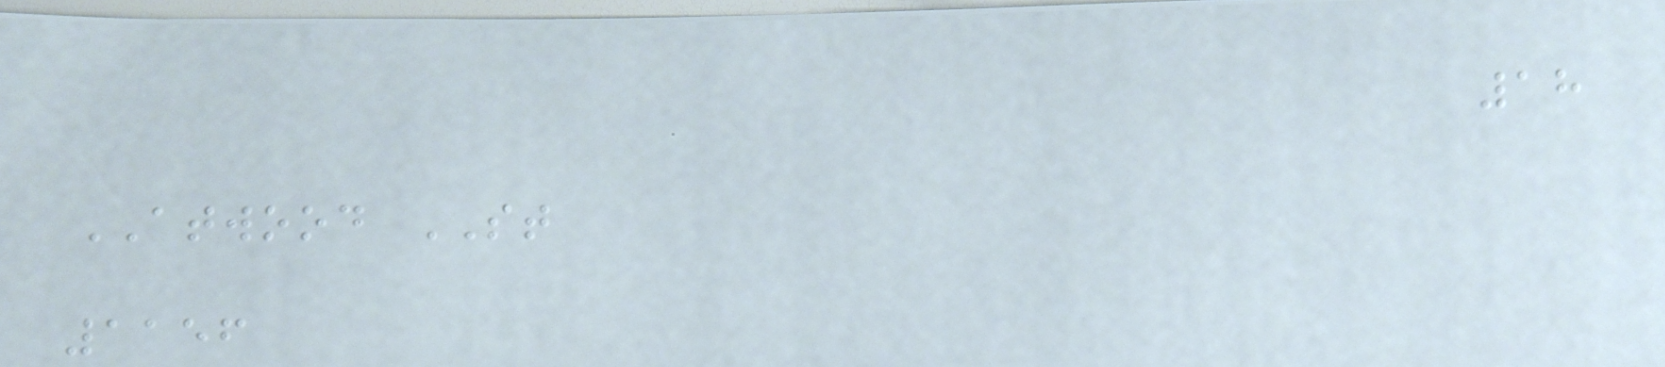18
ATWOOD ST
1156
